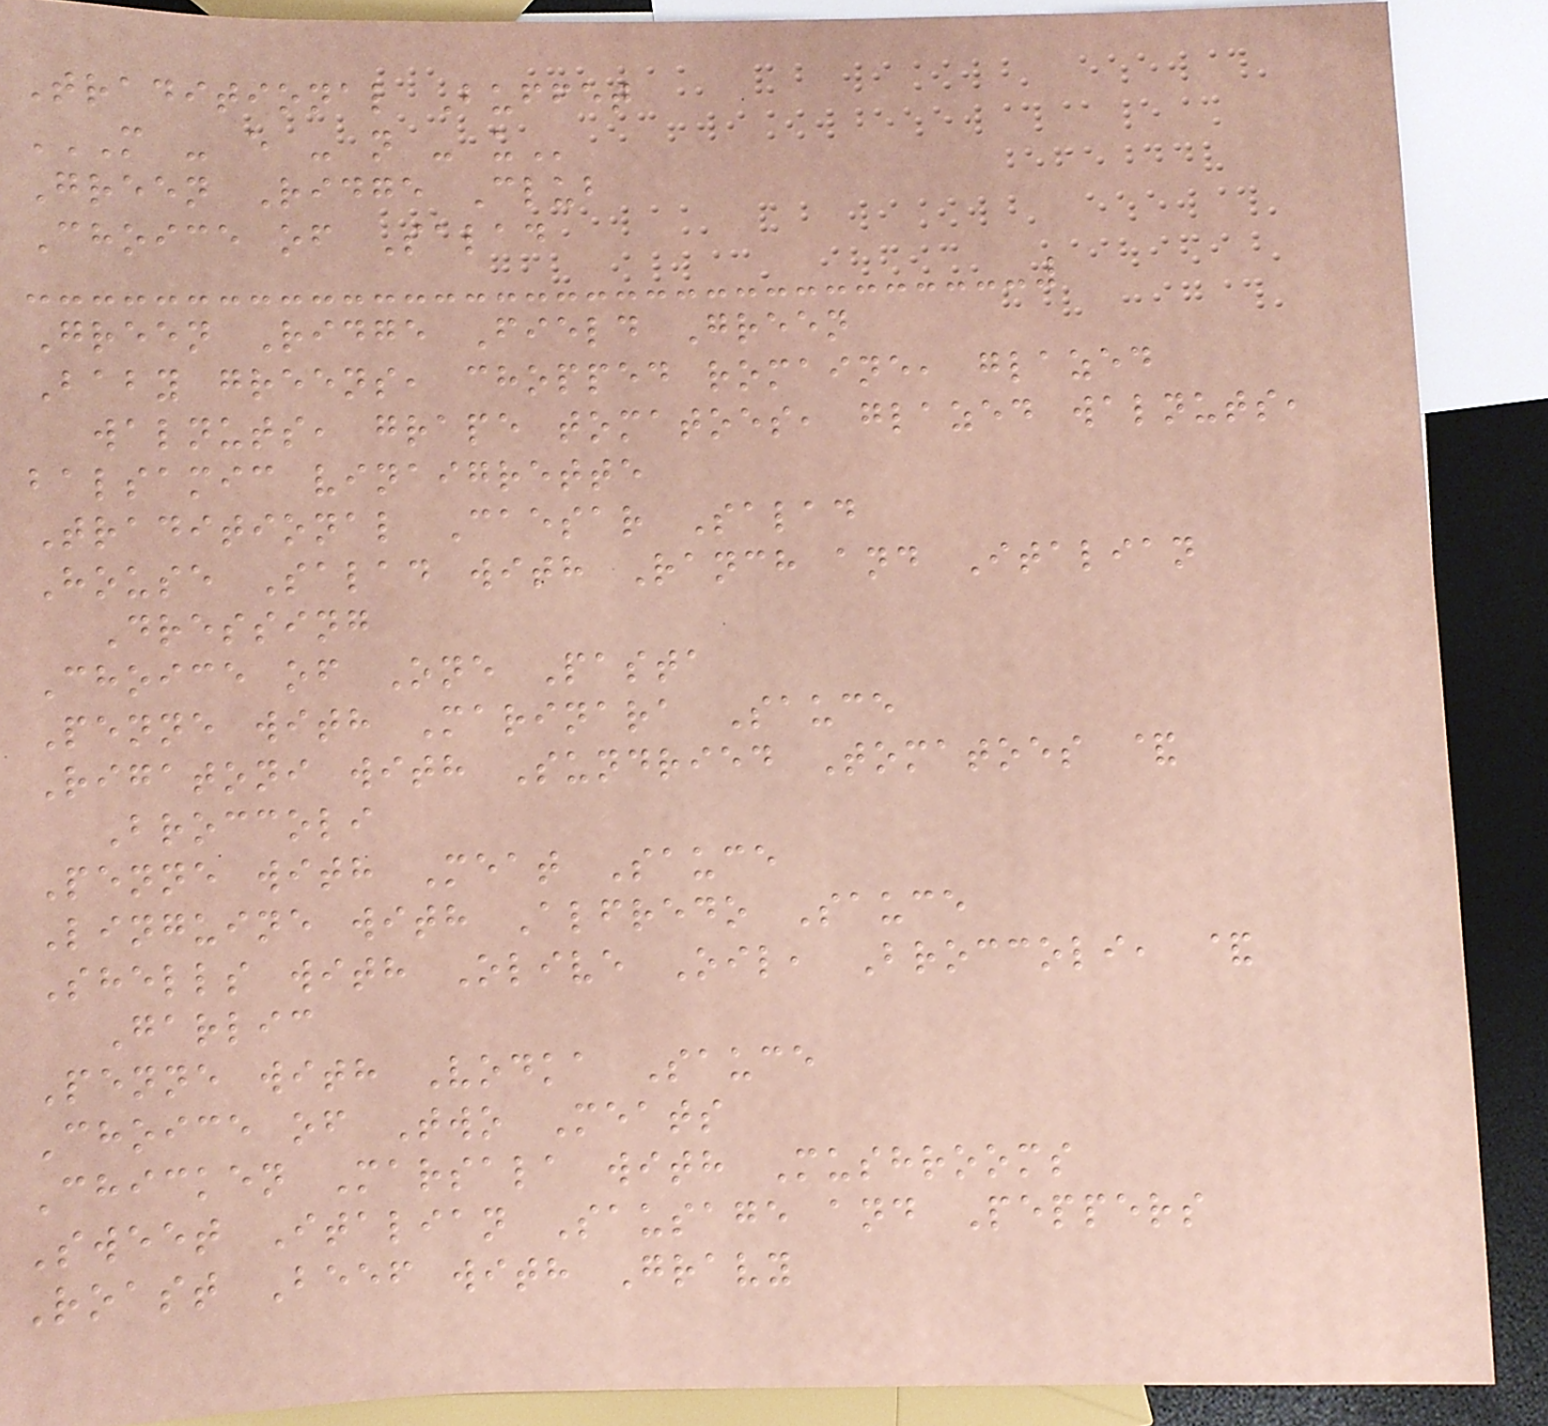Traditional Buffet
M - E - N - U
Green Ridge Club
Choice of Salad
Green Ridge Field Green
Baby greens, chopped romaine, glazed
walnuts, grape tomatoes, glazed walnuts,
balsamic vinaigrette
Traditional Caesar Salad
House Salad with Ranch and Italian
Dressing
Choice of One Pasta
Penne with Marinara Sauce
Rigatoni with Sundried Tomatoes &
Broccoli
Penne with Meat Sauce
Linguine with Alfredo Sauce
Shells with Olive Oil, Broccoli, &
Garlic
Penne with Vodka Sauce
Choice of Two Meats
Chicken Marsala with Mushrooms
Sweet Italian Sausage and Peppers
Roast Beef with Gravy
